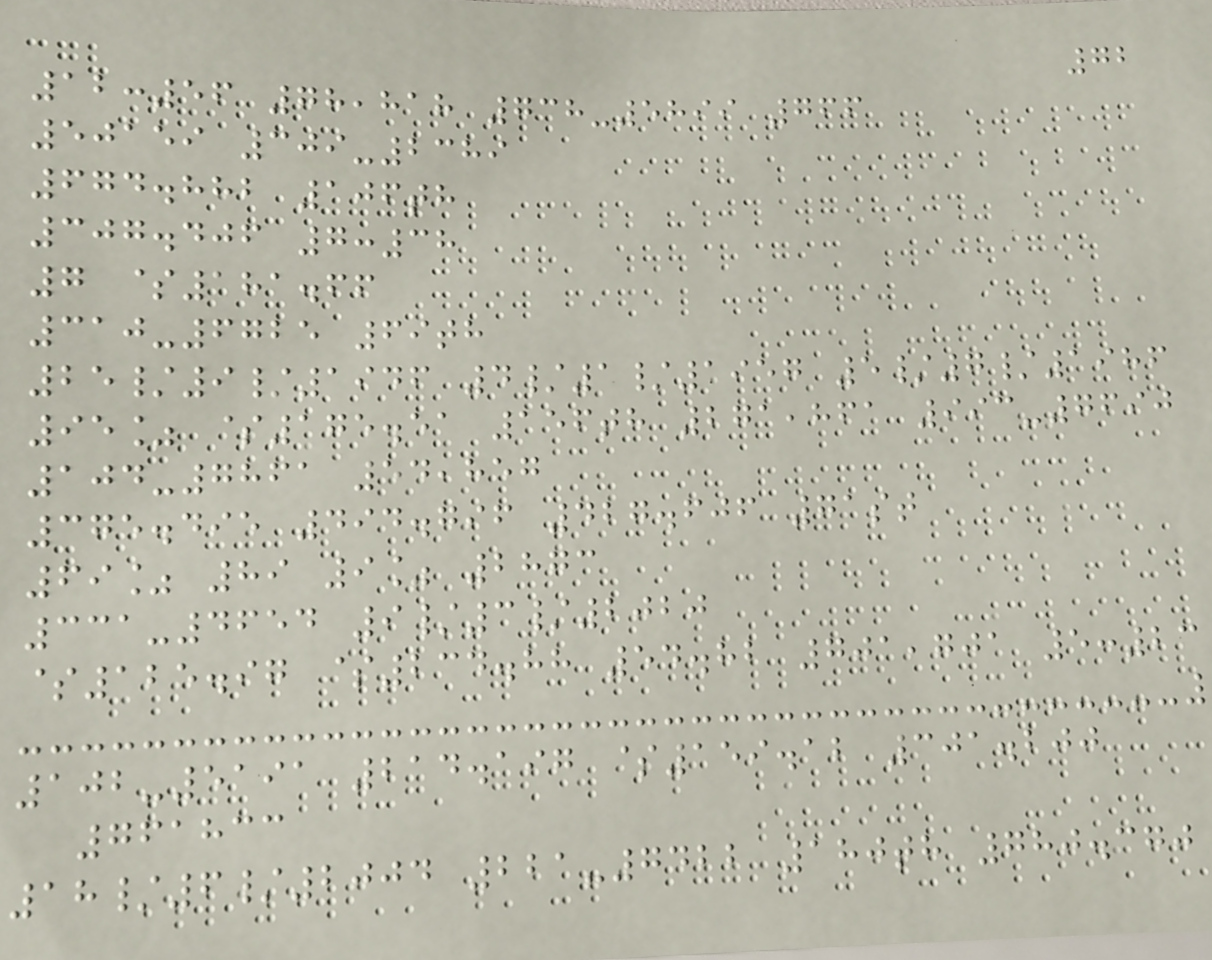72
12:56 78,818 738-5899 766
50159 309-2389
674.882 106th
307.406 7:38
7 $181.66
310-6725 69th
25/9/1946 4/1/1957 5/7/1986
95% $175.51 156th 271,861 993-7690
104-7861 54,857
375.495 494.796 427.606 71st
69% 89 9% 2873
331-4654 9/3/2020
$125.97 $234.88 54.82 701,701 5:23
102-5191 214.197 $159.12 301.200
761833
18/6/2004 221-7422 180th 780.370
